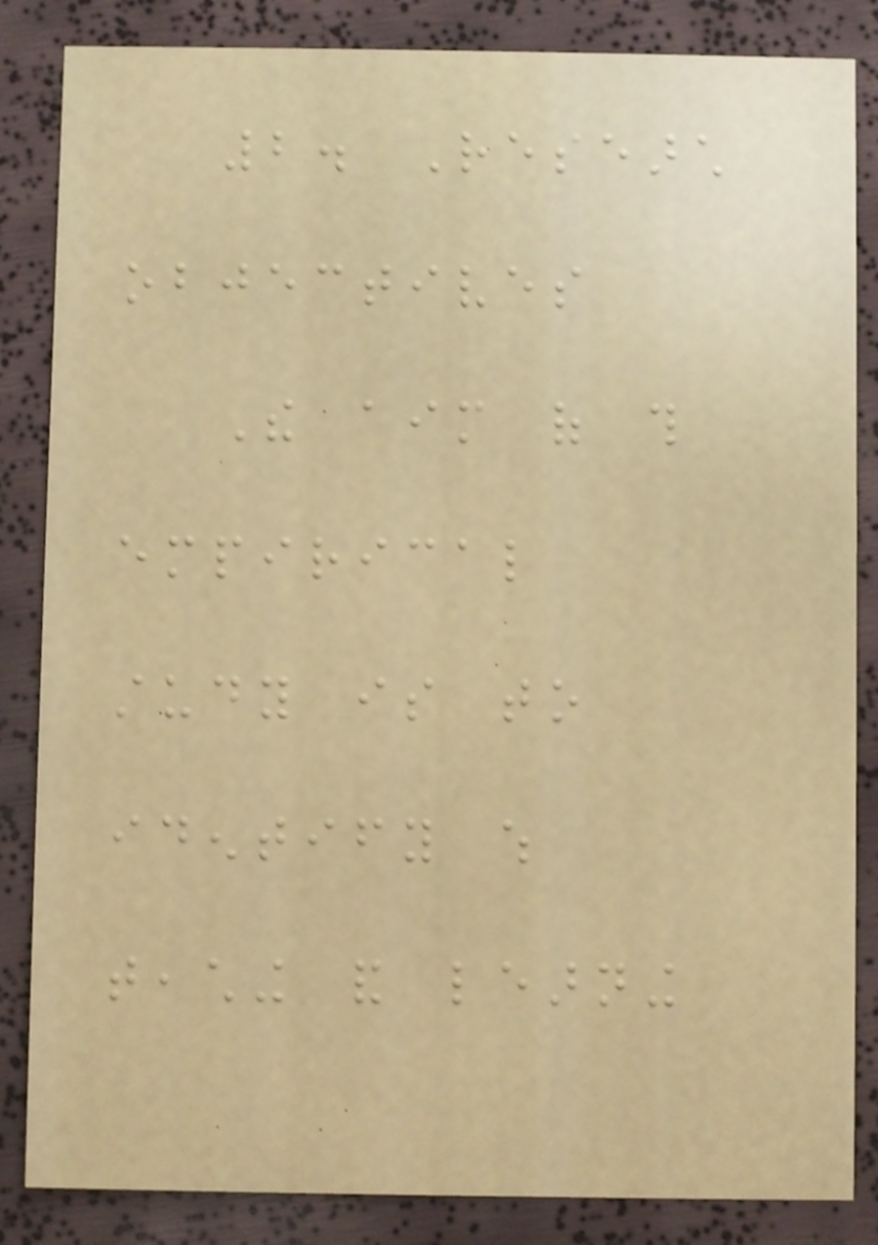2. Research
objectives
The aim of this
empirical
study is to
identify which
teaching and learning
